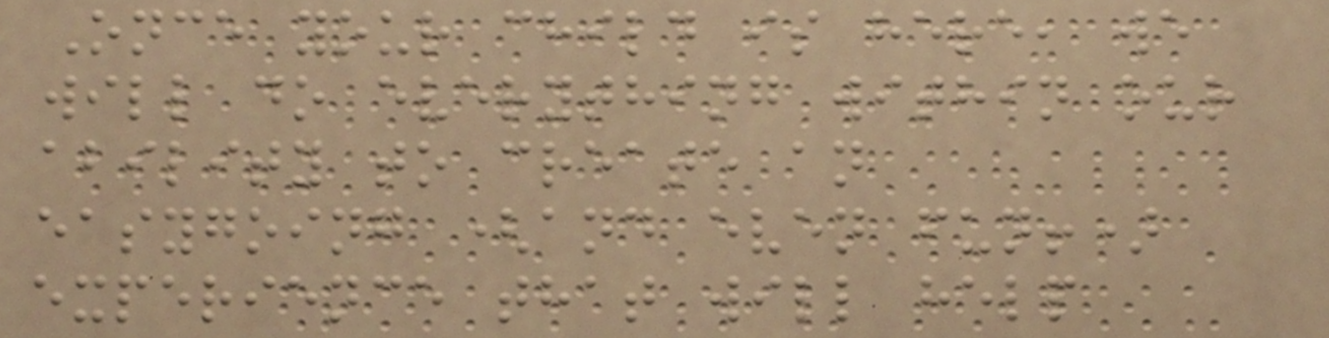Once your child is here, we
will do everything within our
ability to create an
easygoing (and even fun!)
experience that will help
